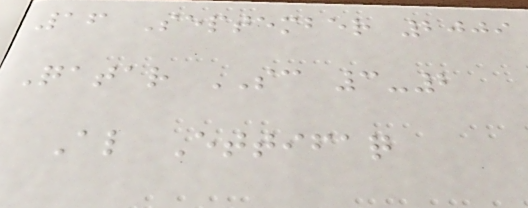16 September 2009
Qatar SC 3-2
Al Ettifaq
